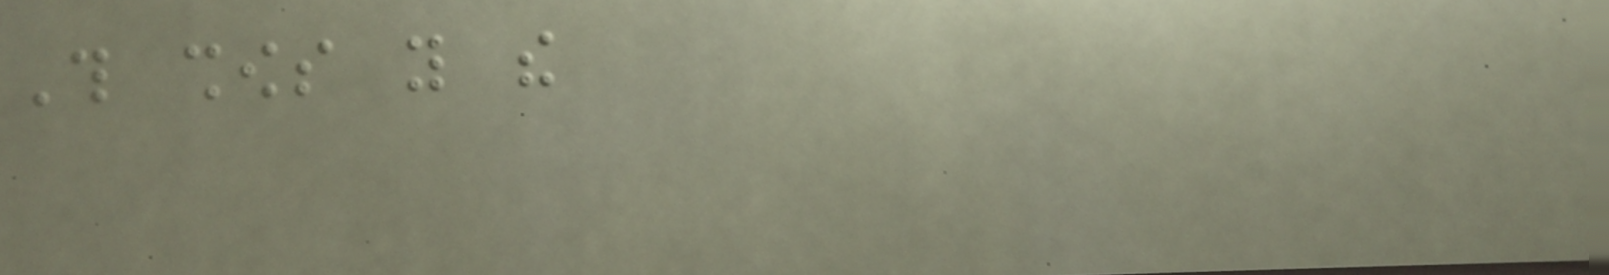This shows you the
